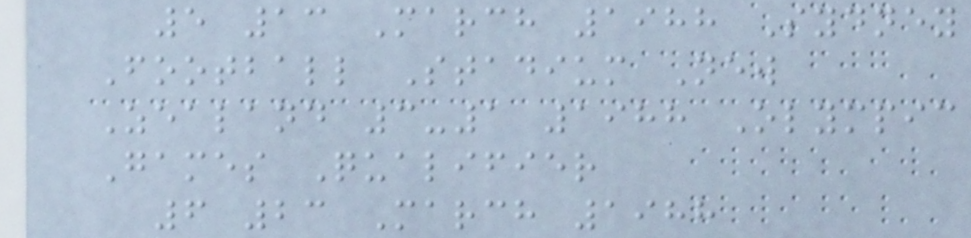5 13 March 1988 Sydney
Football Stadium New
Zealand 3-1 1988 Olympic
Games Qualifier
6 23 March 1988
